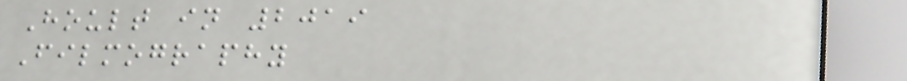Hoult in 2019
Filmography
